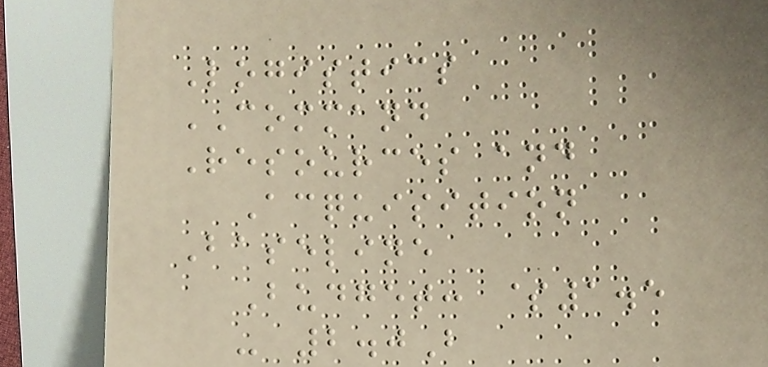Logistics
COMMAND
Resources and
Acquisition
Baseline
Budget: $1.5
- 2.0B
